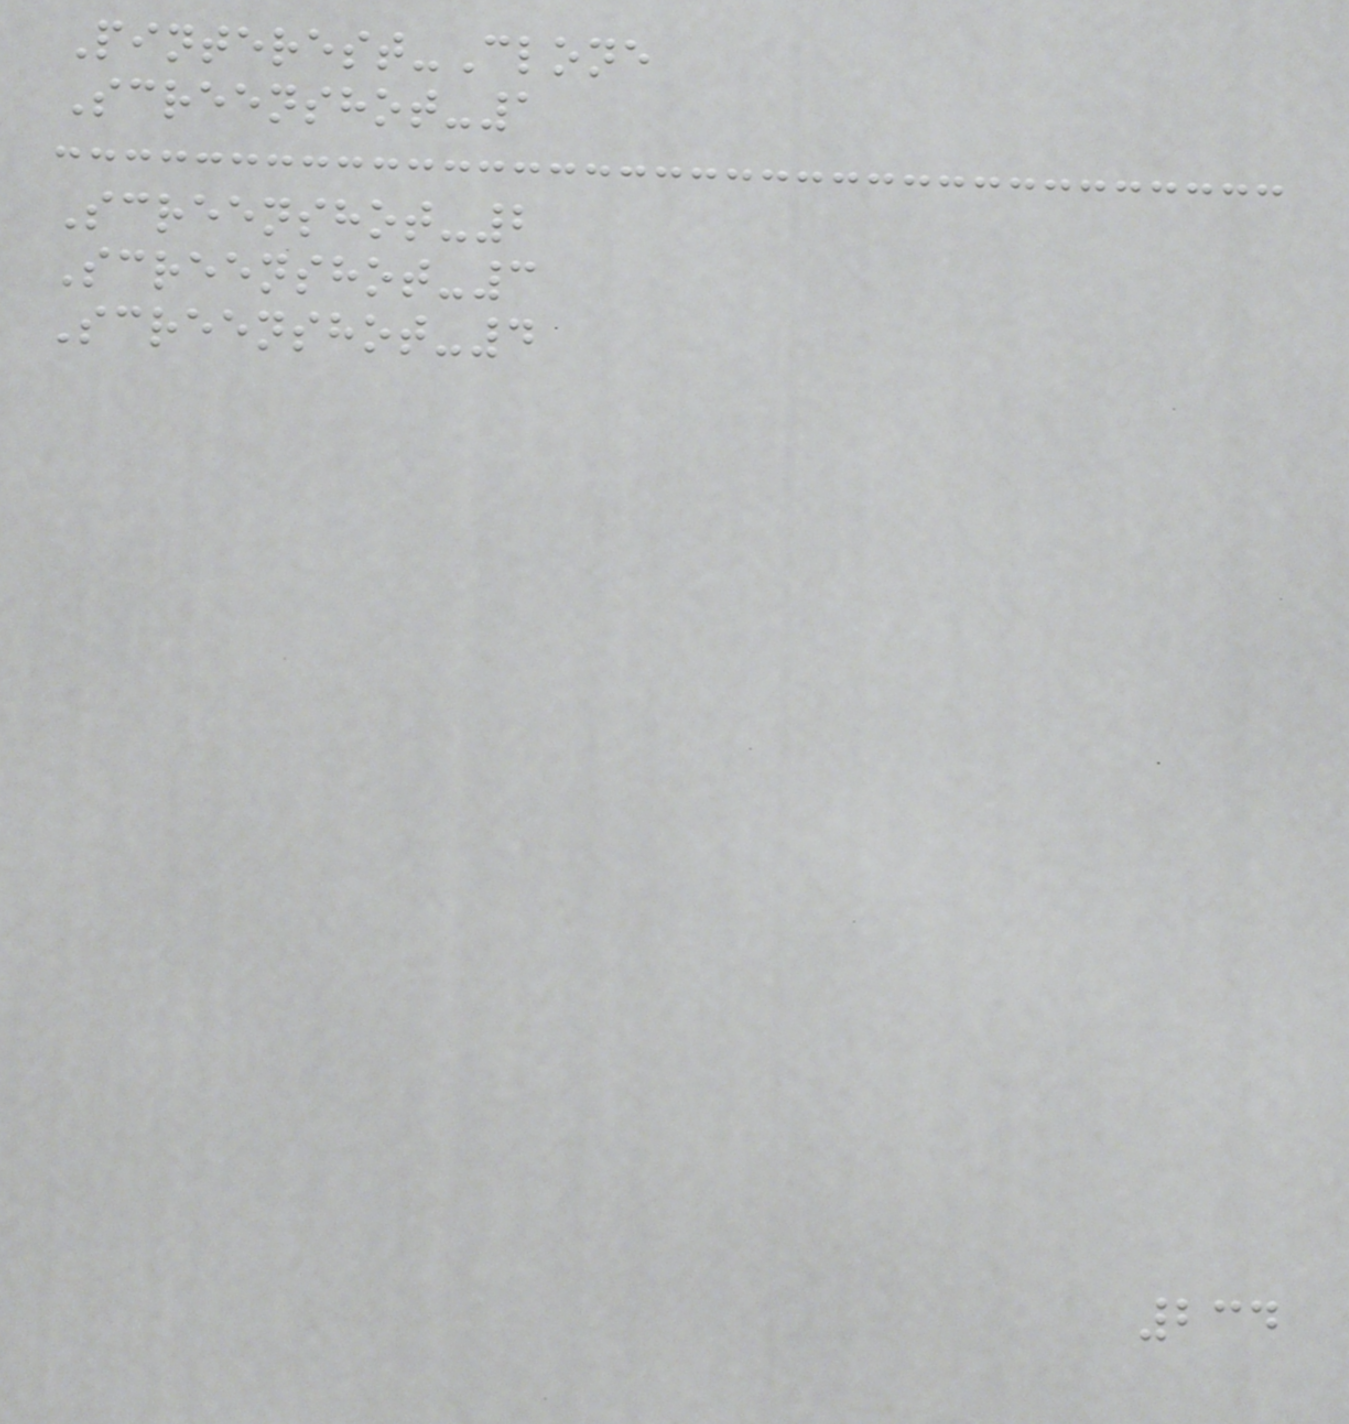Pinterest-Clone
Screenshot-1
Screenshot-2
Screenshot-3
Screenshot-4
234
